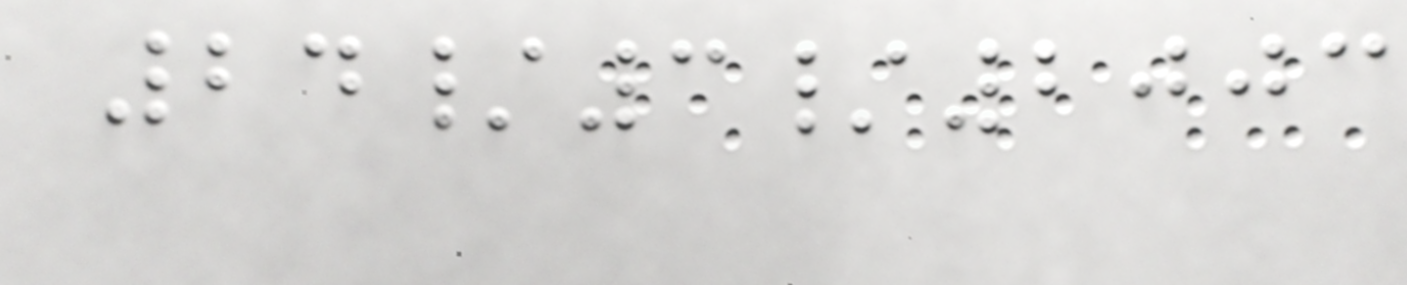24/3/2003
